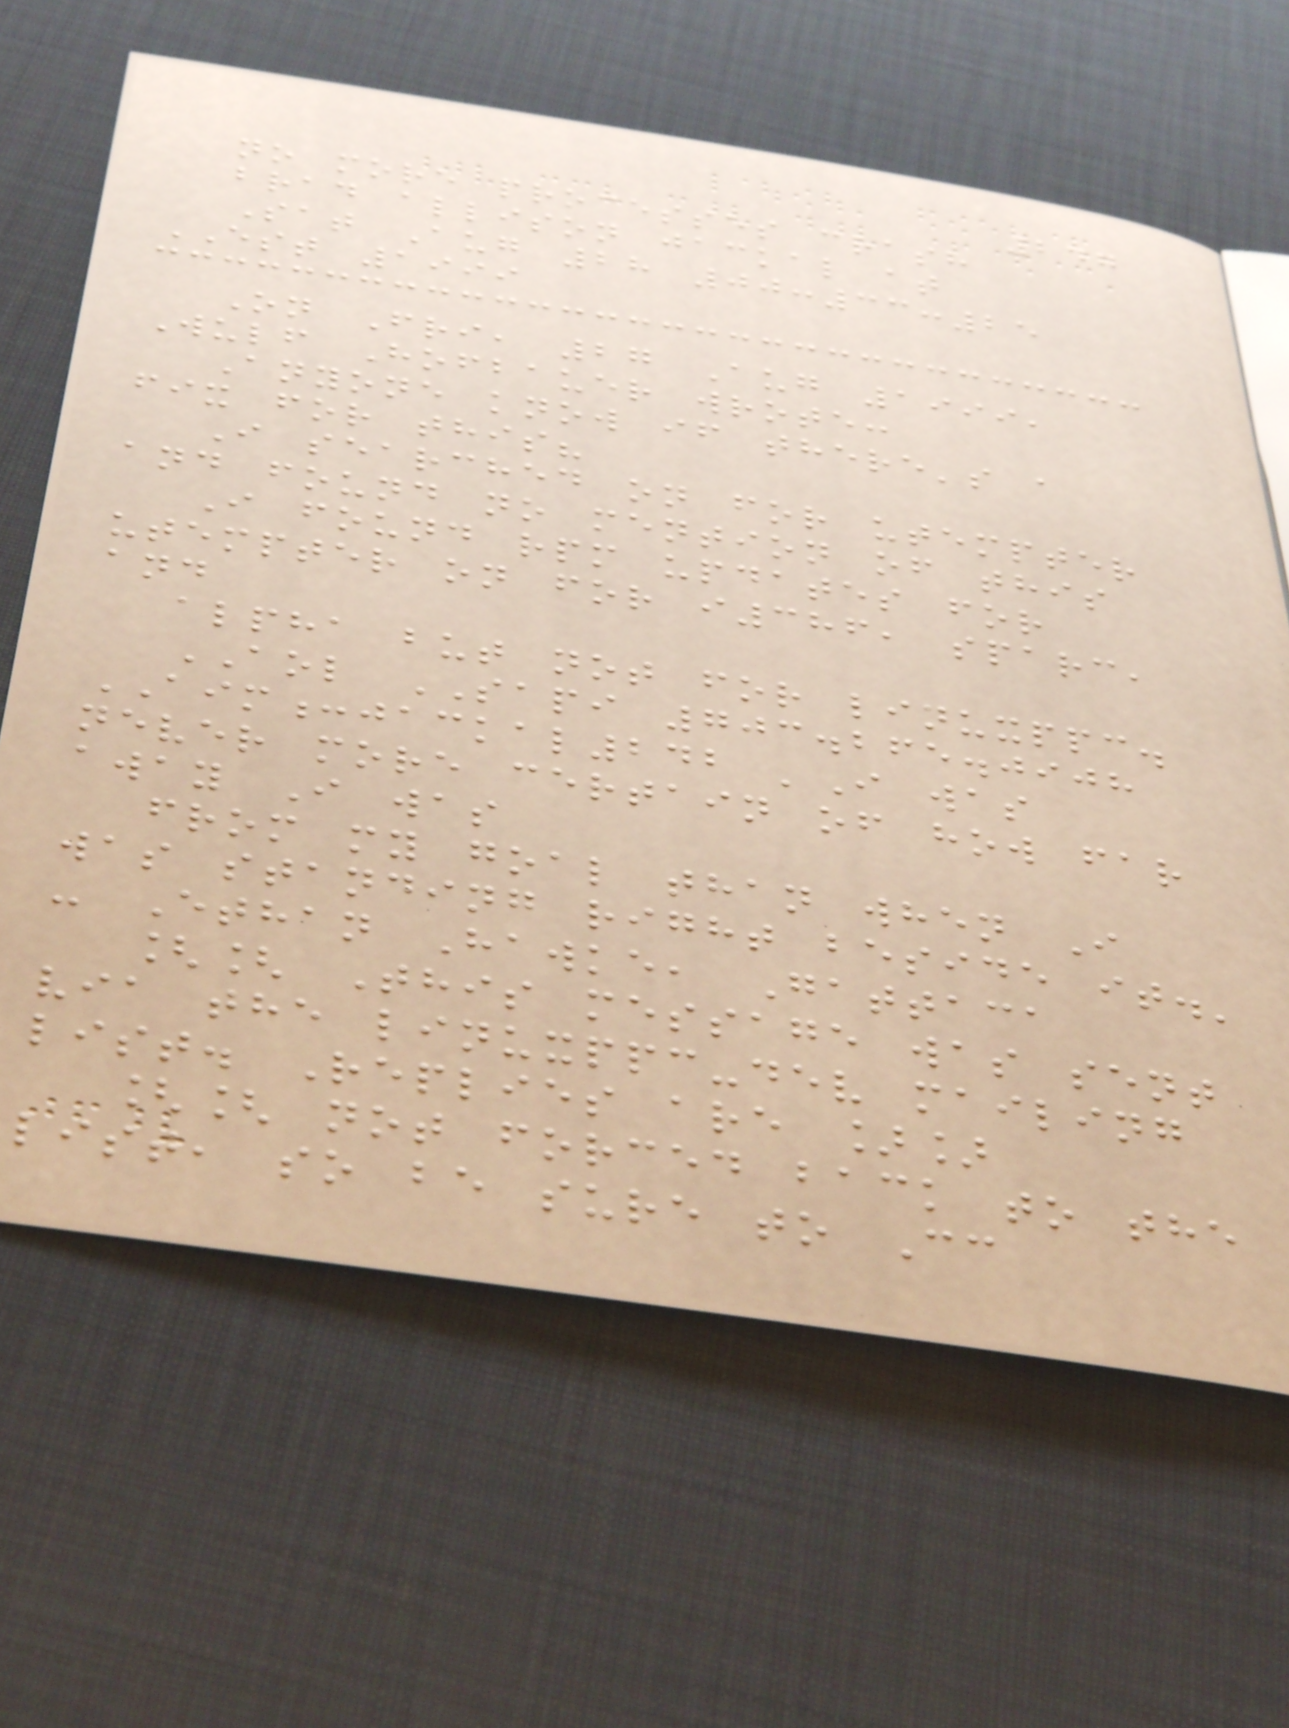247
no more processes crash
brad allison jackal at
Sat Aug 28 00:33:25
EST 1999
On Fri, 27 Aug 1999,
Wulf Hofbauer wrote:
Anyone know if there's a
fix for this?
I searched on for utempter
and found no mention of this
I found rpm updates for
utempter on for i386, sparc,
and
alpha but not for linuxppc.
AOL SAPI 703.265.0908
AIM:jackal242 'I was
never more certain of how far
away I was
from my goal than when I
was standing right beside it.'
- Ethan Hawke, Gattaca
[[ This message was sent
via the linuxppc-dev mailing
list. Replies are ]]
[[ not forced back to the
list, so be sure to Cc
